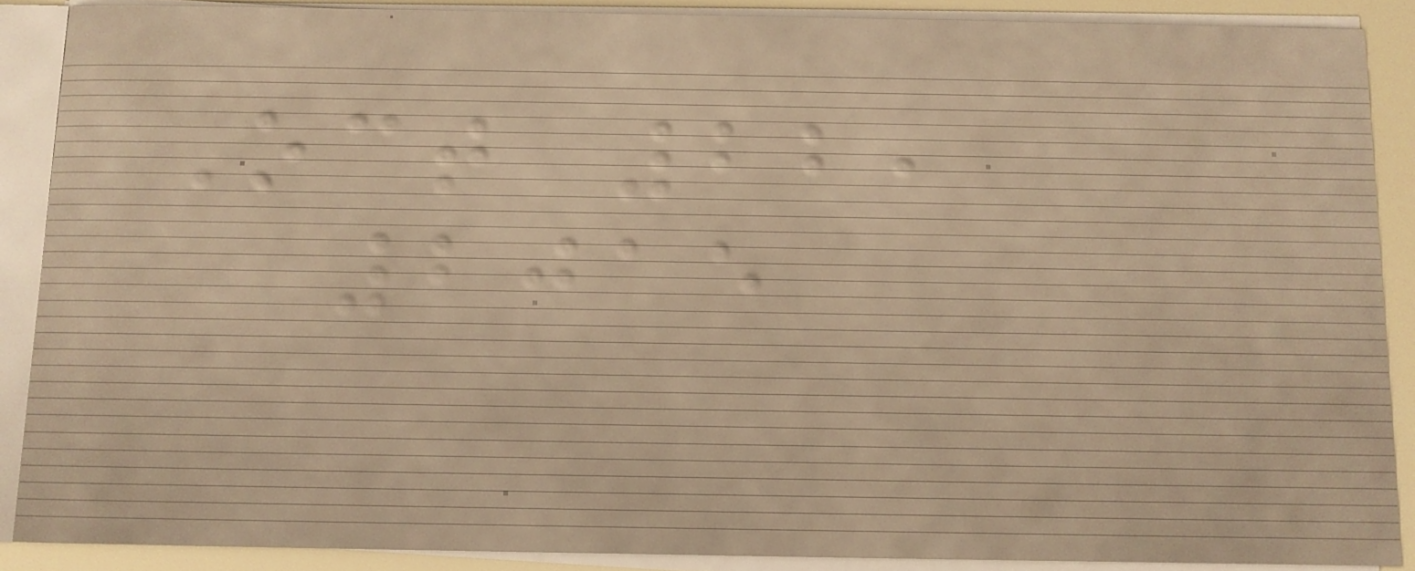Oct 22,
2015
